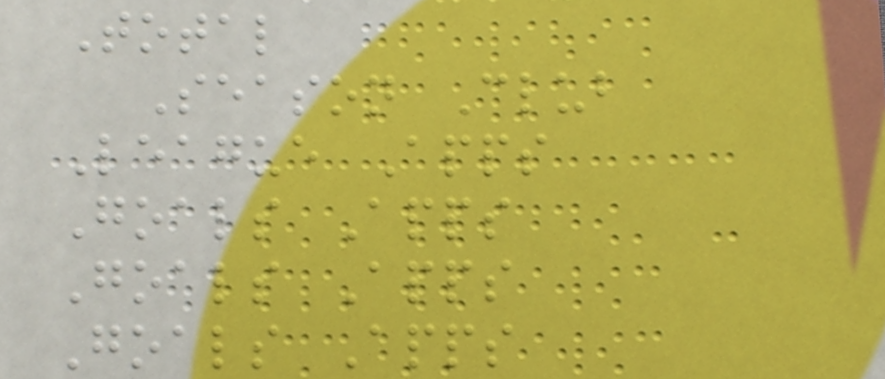Total
Season Club
League Apps
Goals Apps
Goals Apps
Goals Apps
